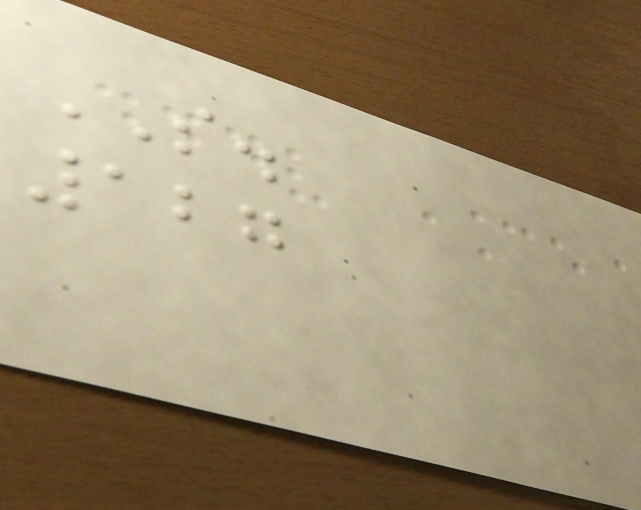SO.
127
